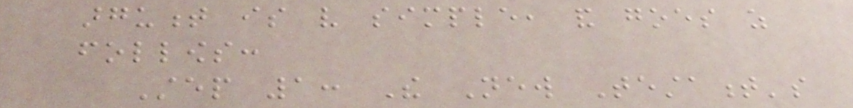argument is very simple, and goes as
follows:
Step 1: The New Testament's
